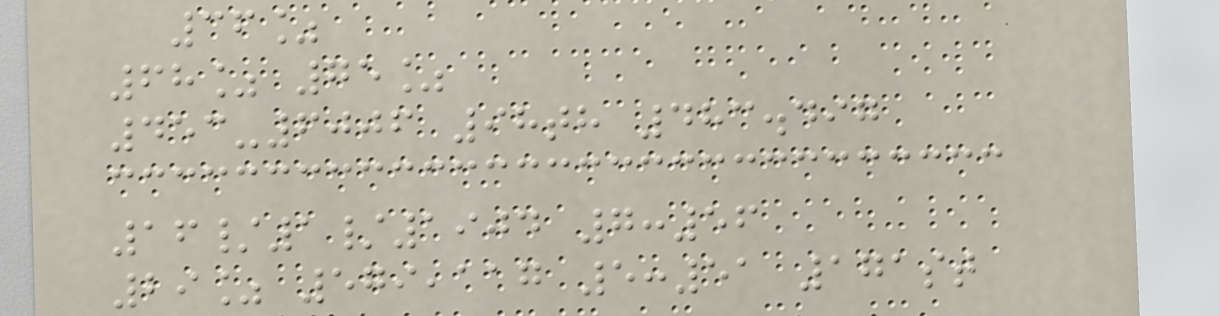36%
68% 75%
453-6006 98th 483.497
16/1/1904 7:56
29% 579,117 5:51 171st
